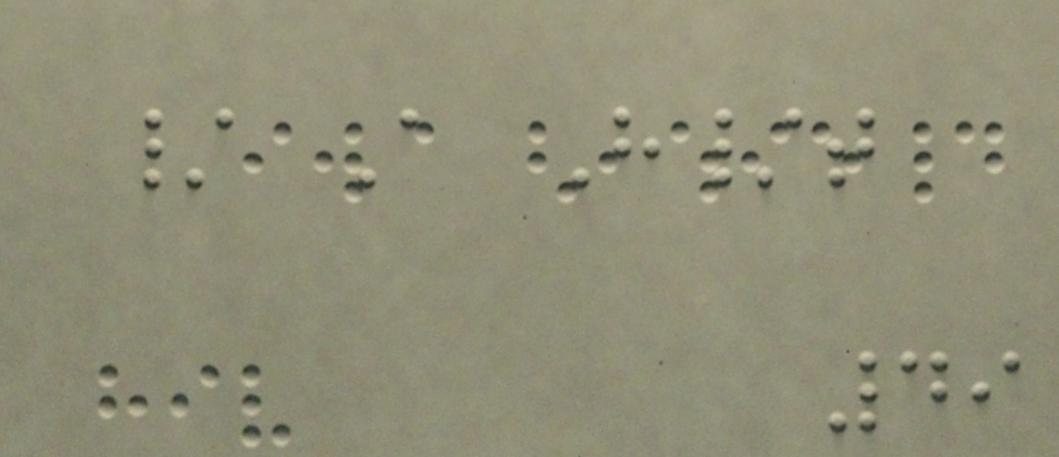/ A H/t
49
